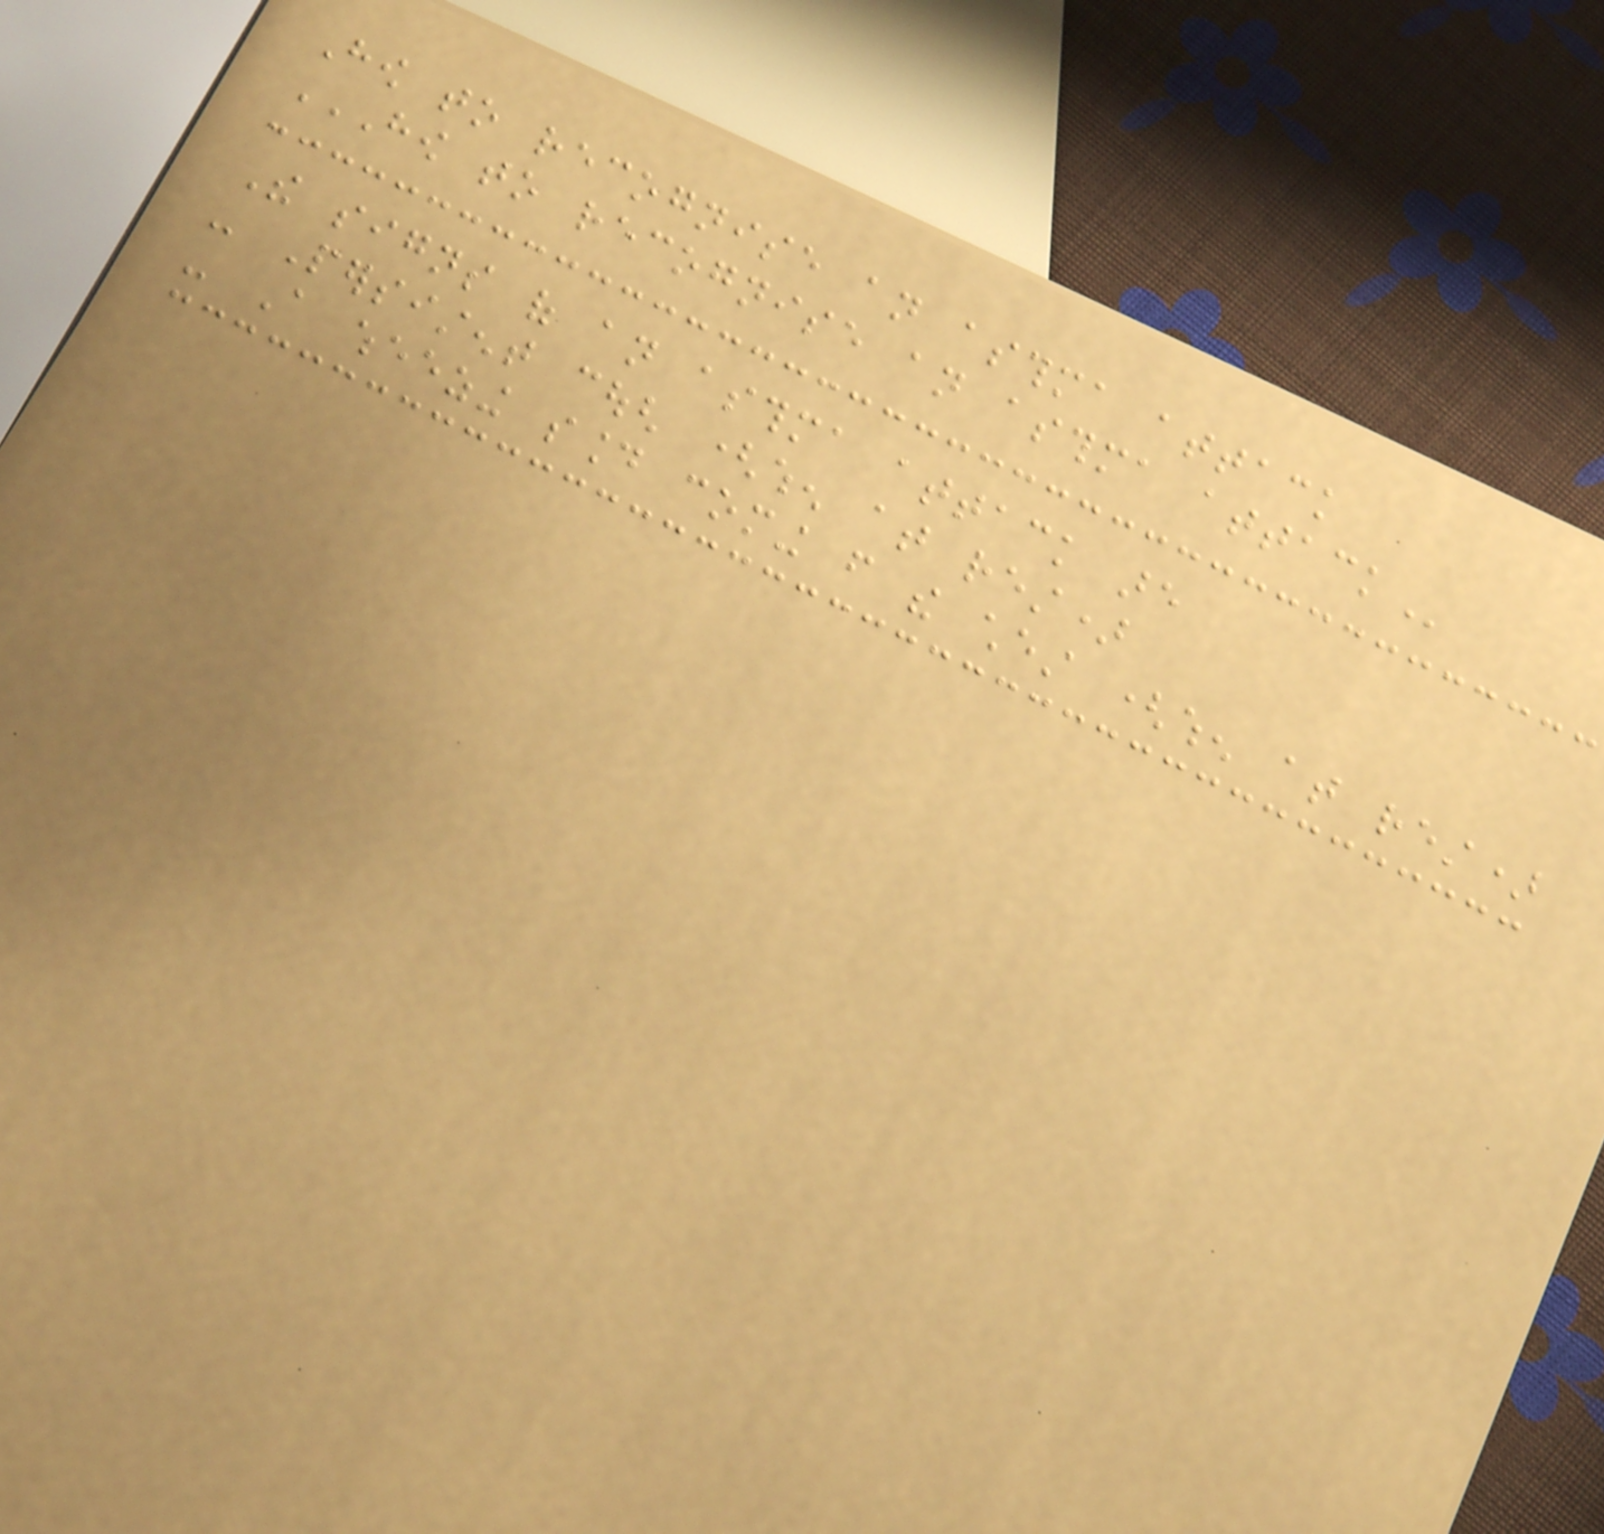How to recognise an asthma attack
HOW TO RECOGNISE AN ASTHMA ATTACK
The signs of an asthma attack are
- Persistent cough (when at rest)
- A wheezing sound coming from the chest (when at rest)
